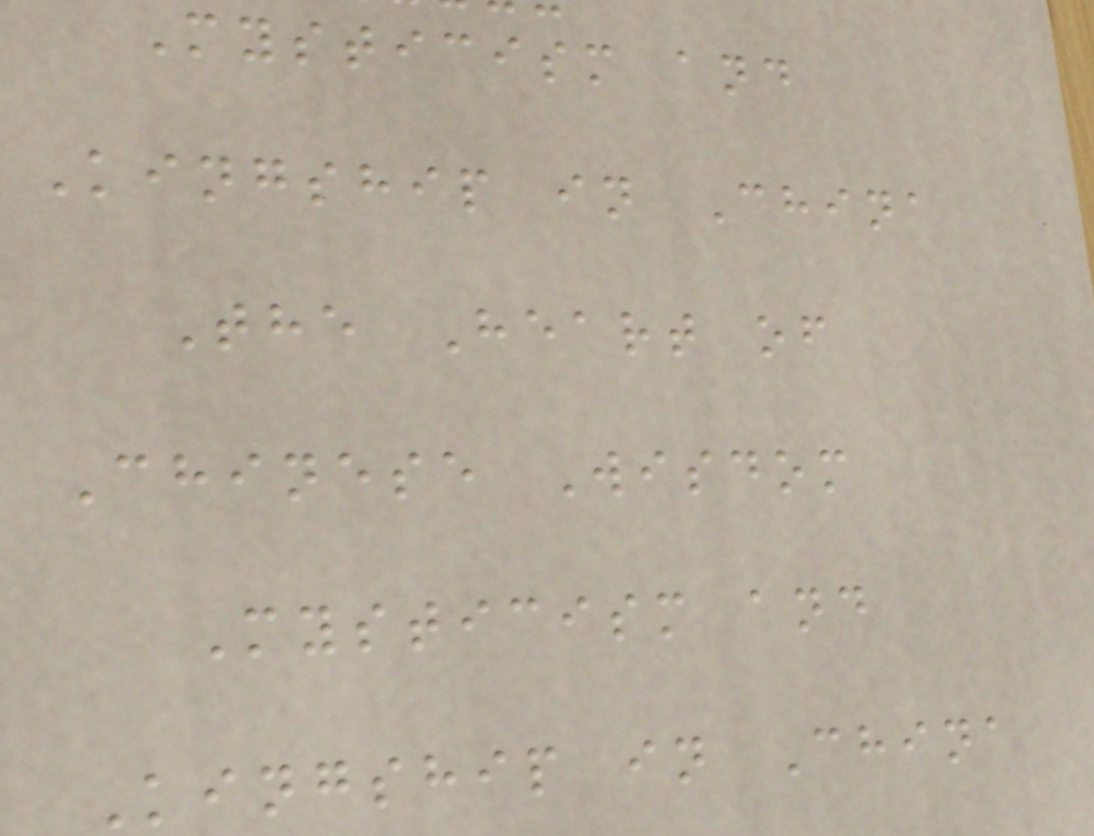Mysticism and
Kingship in China
The Heart of
Chinese Wisdom
Mysticism and
Kingship in China
